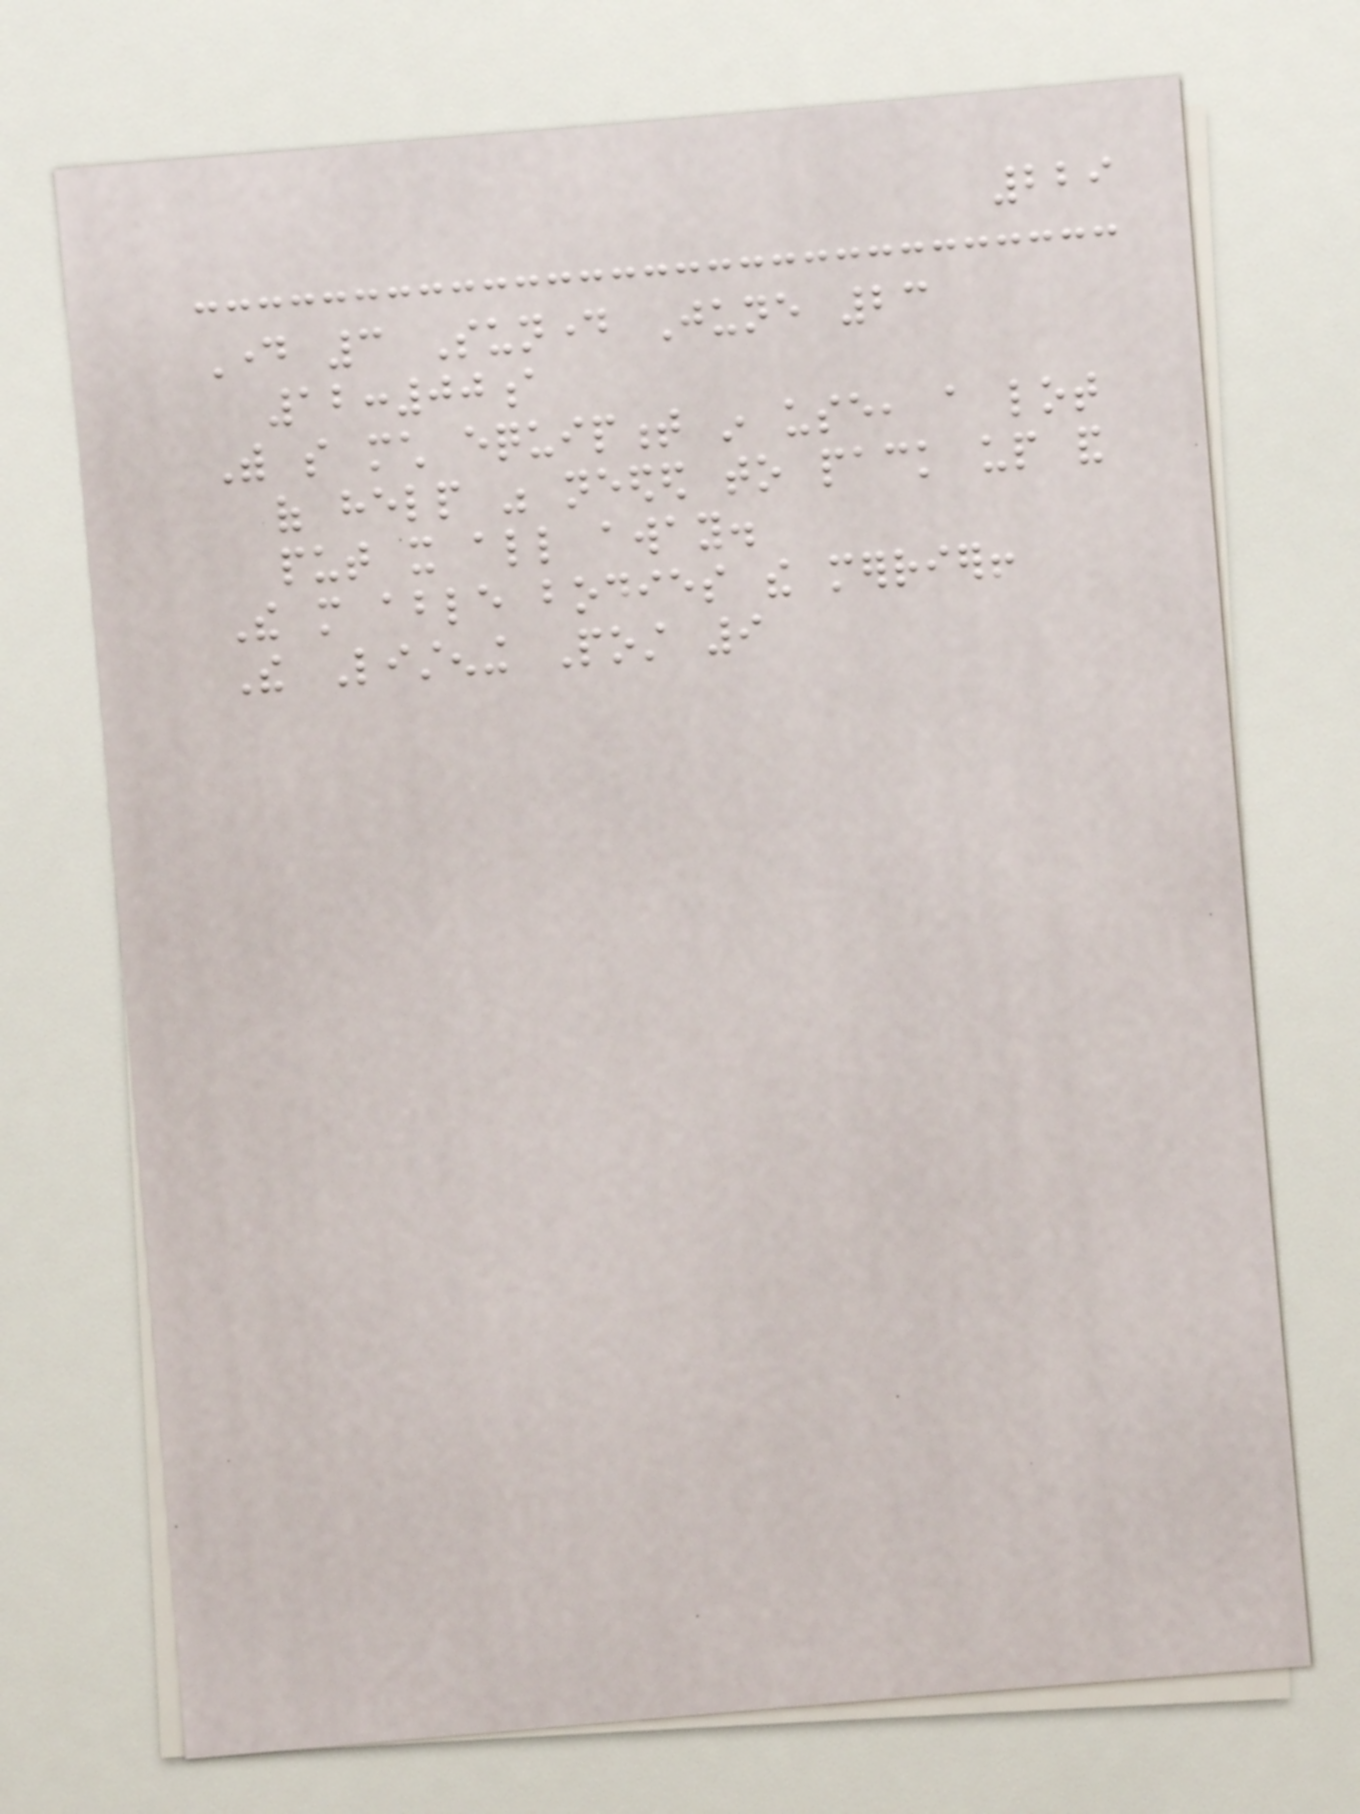229
Day 3 Sunday June 23
12:00a
With so much equipment in use, a lot
of help was needed to pack up and
put it all away.
The more able bodies the merrier!
The Listening Post 9
